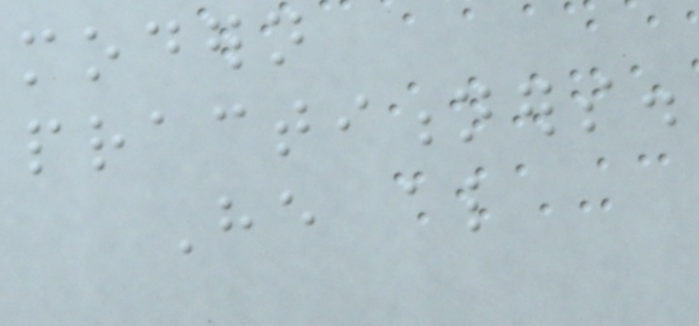modern
practitioners.
He also
